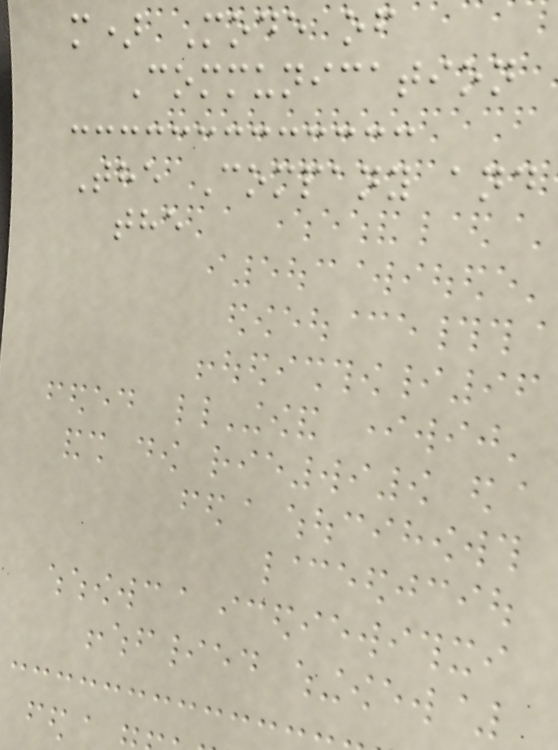m) Mode of
Communication
The Company and
the
